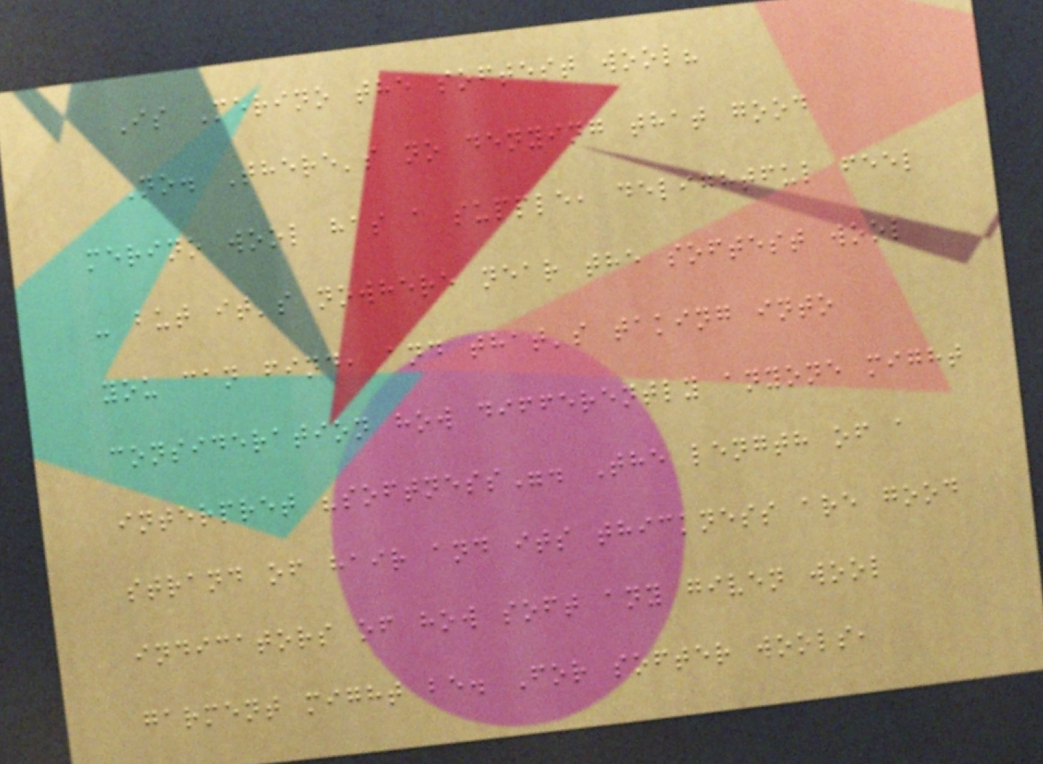Is Merino the softest wool?
No. There's no denying that good
merino wool has a supple, delightful feel
- but it's nowhere near the softest wool
you can find, and that's taking into
consideration how differently anyone might
interpret "softness". The length of a
strand of hair and its thickness are good
indicators of how soft any given wool
garment might be. For softer wools,
